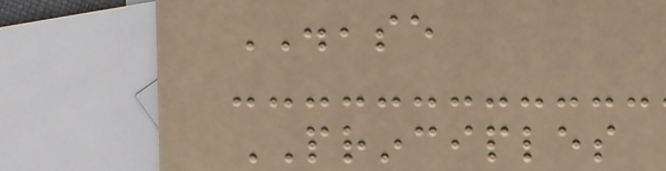DISEASE
PRINCIPLES
